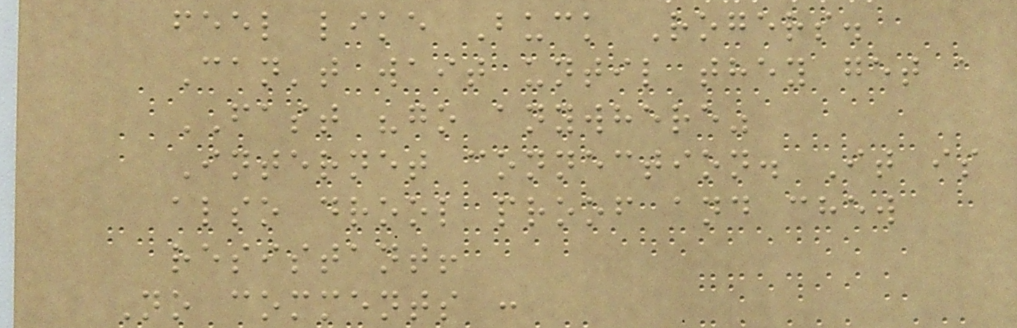feel like Buck Rogers.
Can't wait until they get a
FAST "go anywhere"
Internet connection. It is
also drool proof and chew
resistant!
No comments :
